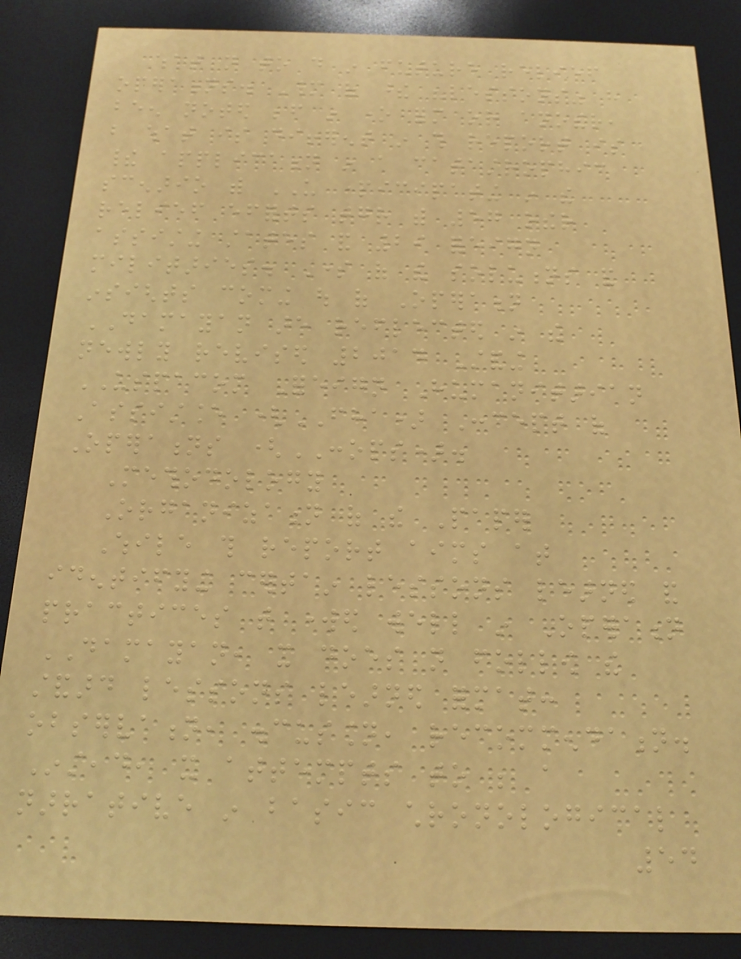what not to do in future relief
operations. Many of these "lessons" have
been noted before in one form or another,
but what is different in this report is
their application in a catastrophic
scenario with US participating in the
relief efforts together with 57 other
assisting states and 29 foreign
militaries. Some of the solutions and
insights coming out of Operation
DAMAYAN are reflected in the
newly revised 2014 Standing
USPACOM Foreign Humanitarian
Assistance (FHA) Concept of
Operations (CONOPS).
Methodology
Organization of the Paper
While this report aims at
identifying certain lessons learned and
practices that worked well in Operation
DAMAYAN, it does not follow the
standard lessons learned format:
observation, discussion, recommendation.
Instead, it attempts to be a
narrative in basic chronological
54
